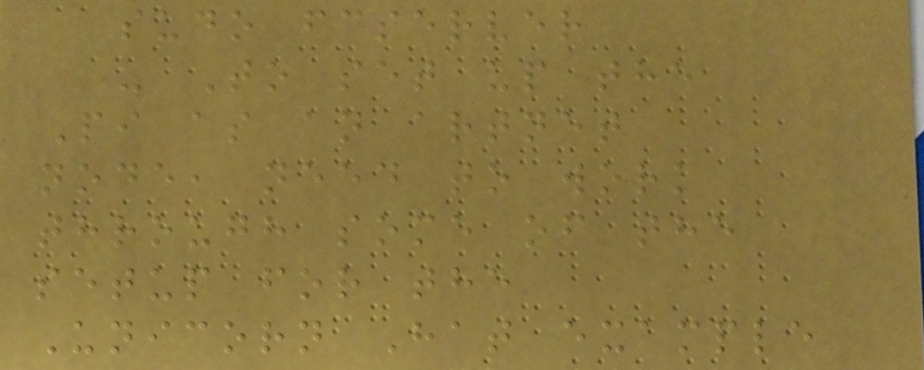sudo fcserver
- To set up the
Pi as an artnet
node, need to work
through some of the
setup for the
Unicorn Hat example
